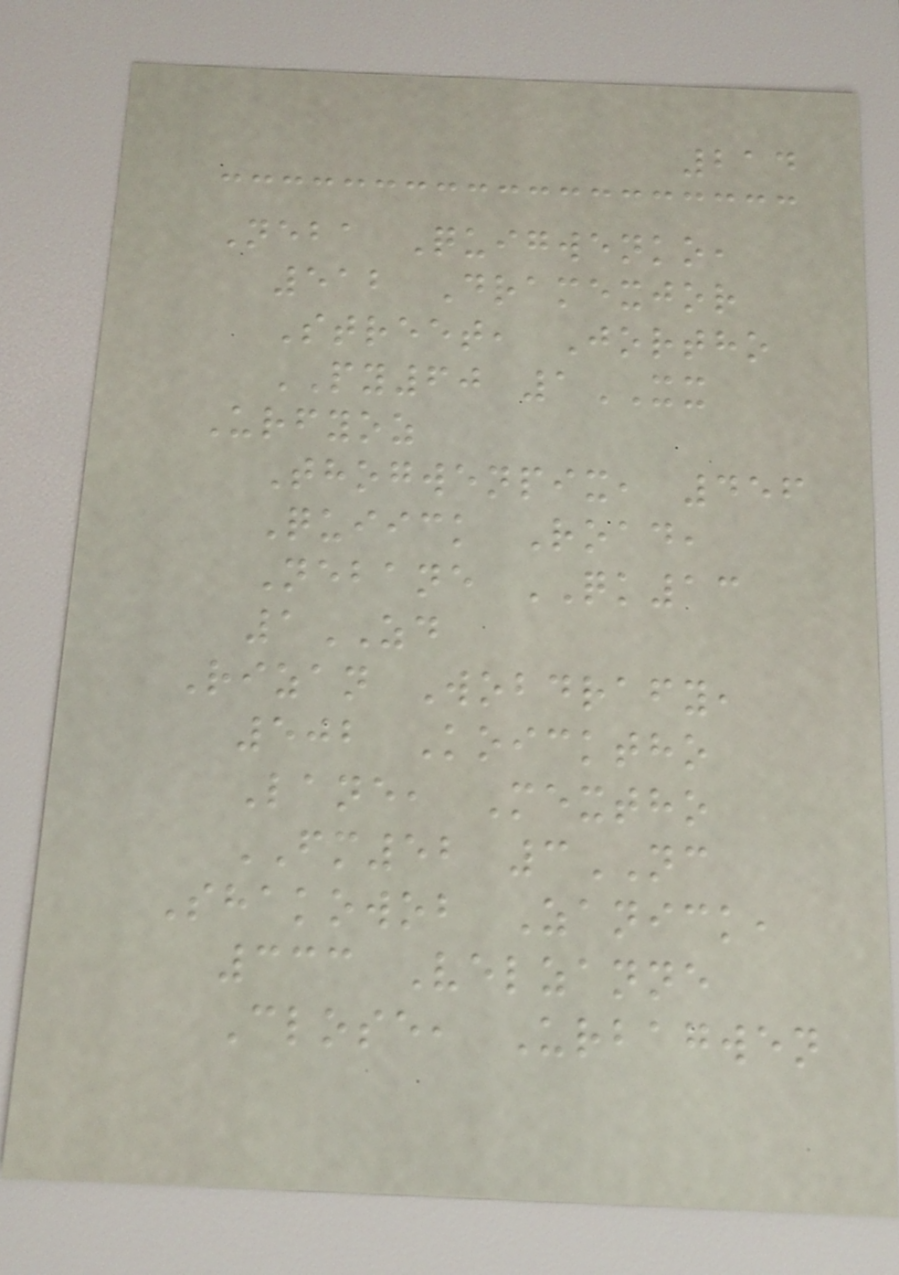214
Neba Quigwenko,
512 Dramexjor
Street, Jortho
PY60 1XX
Urfyoz
Thogwenpix, 456
Quiick Road,
Nebane QK13
1ZD
Rizan Wobdrafy,
502 Koicktho
Lane, Mextho
FM52 3NC
Shakowob Zanick,
333 Velzanne
Close, Urbagwen
